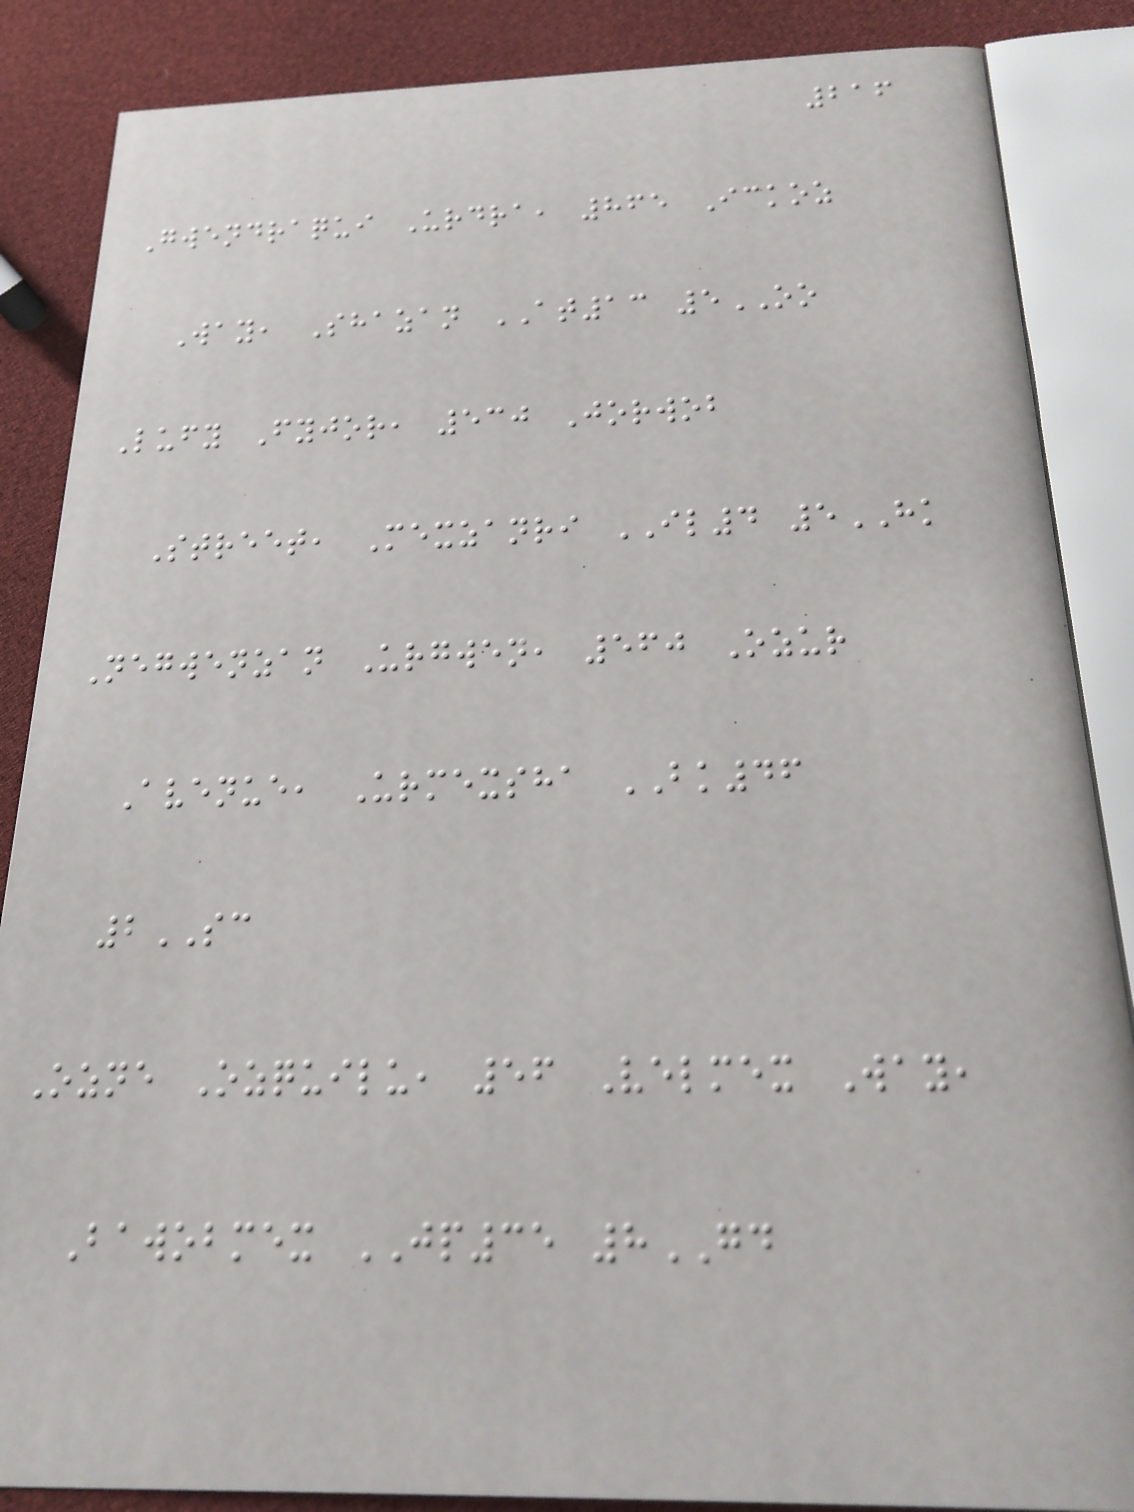216
Gwendraqui Urdra, 865 Ickoz
Way, Shazan AT13 5OO
Lufy Fyjor, 530 Jorwob
Street, Mexzanri IL4 5HK
Negwenzan Urgwen, 560 Ozur
Avenue, Urmexsha BK46
2SC
Ozne Ozquilu, 56 Velmex Way,
Bawobmex JP35 8GD
